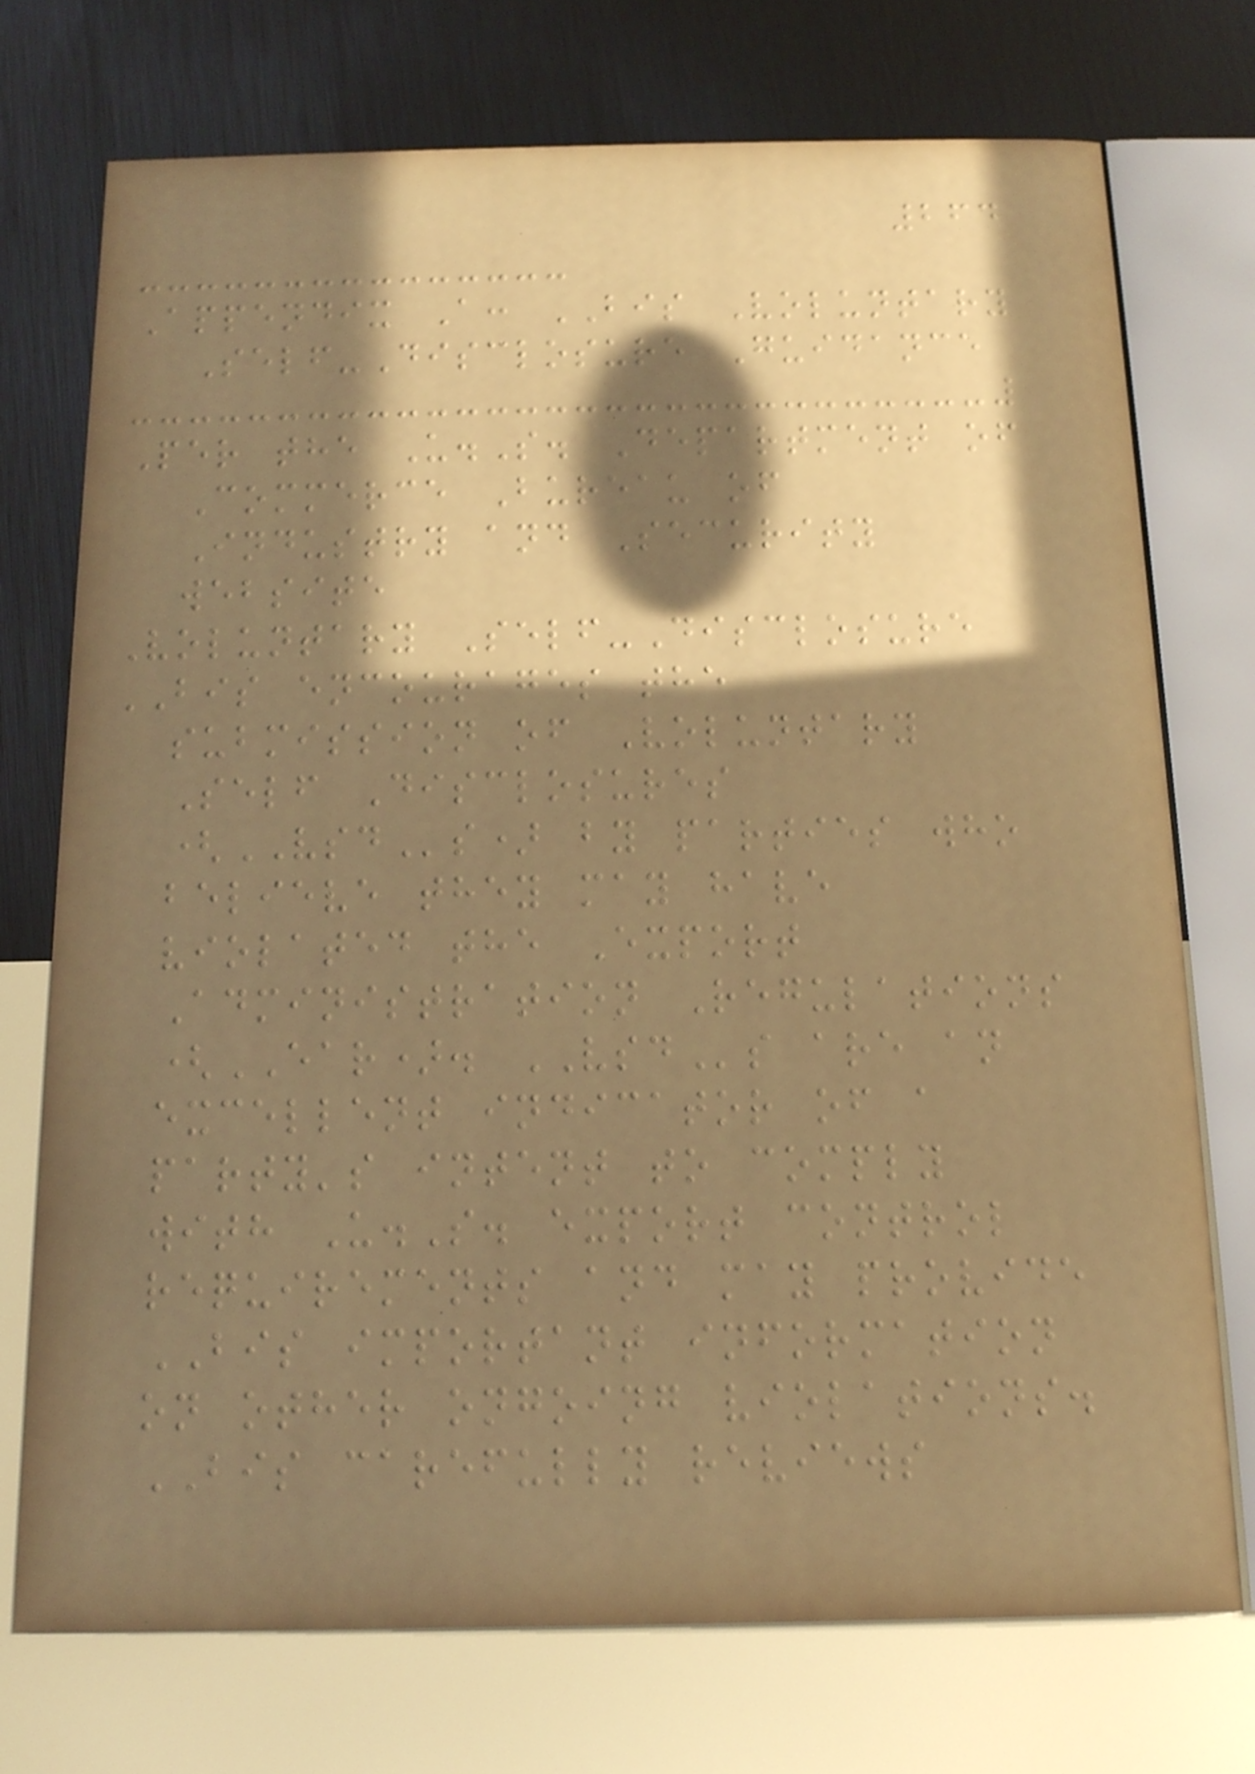264
Appendix A: BIS Voluntary
Self-Disclosure Guidance
Per the U.S. Department of
Commerce Bureau of
Industry and Security
website
Voluntary Self-Disclosure
BIS encourages the
submission of Voluntary
Self Disclosures
(VSDs) by parties who
believe they may have
violated the Export
Administration Regulations
(EAR). VSDs are an
excellent indicator of a
party's intent to comply
with U.S. export control
requirements and may provide
BIS important information
on other ongoing violations.
BIS carefully reviews
